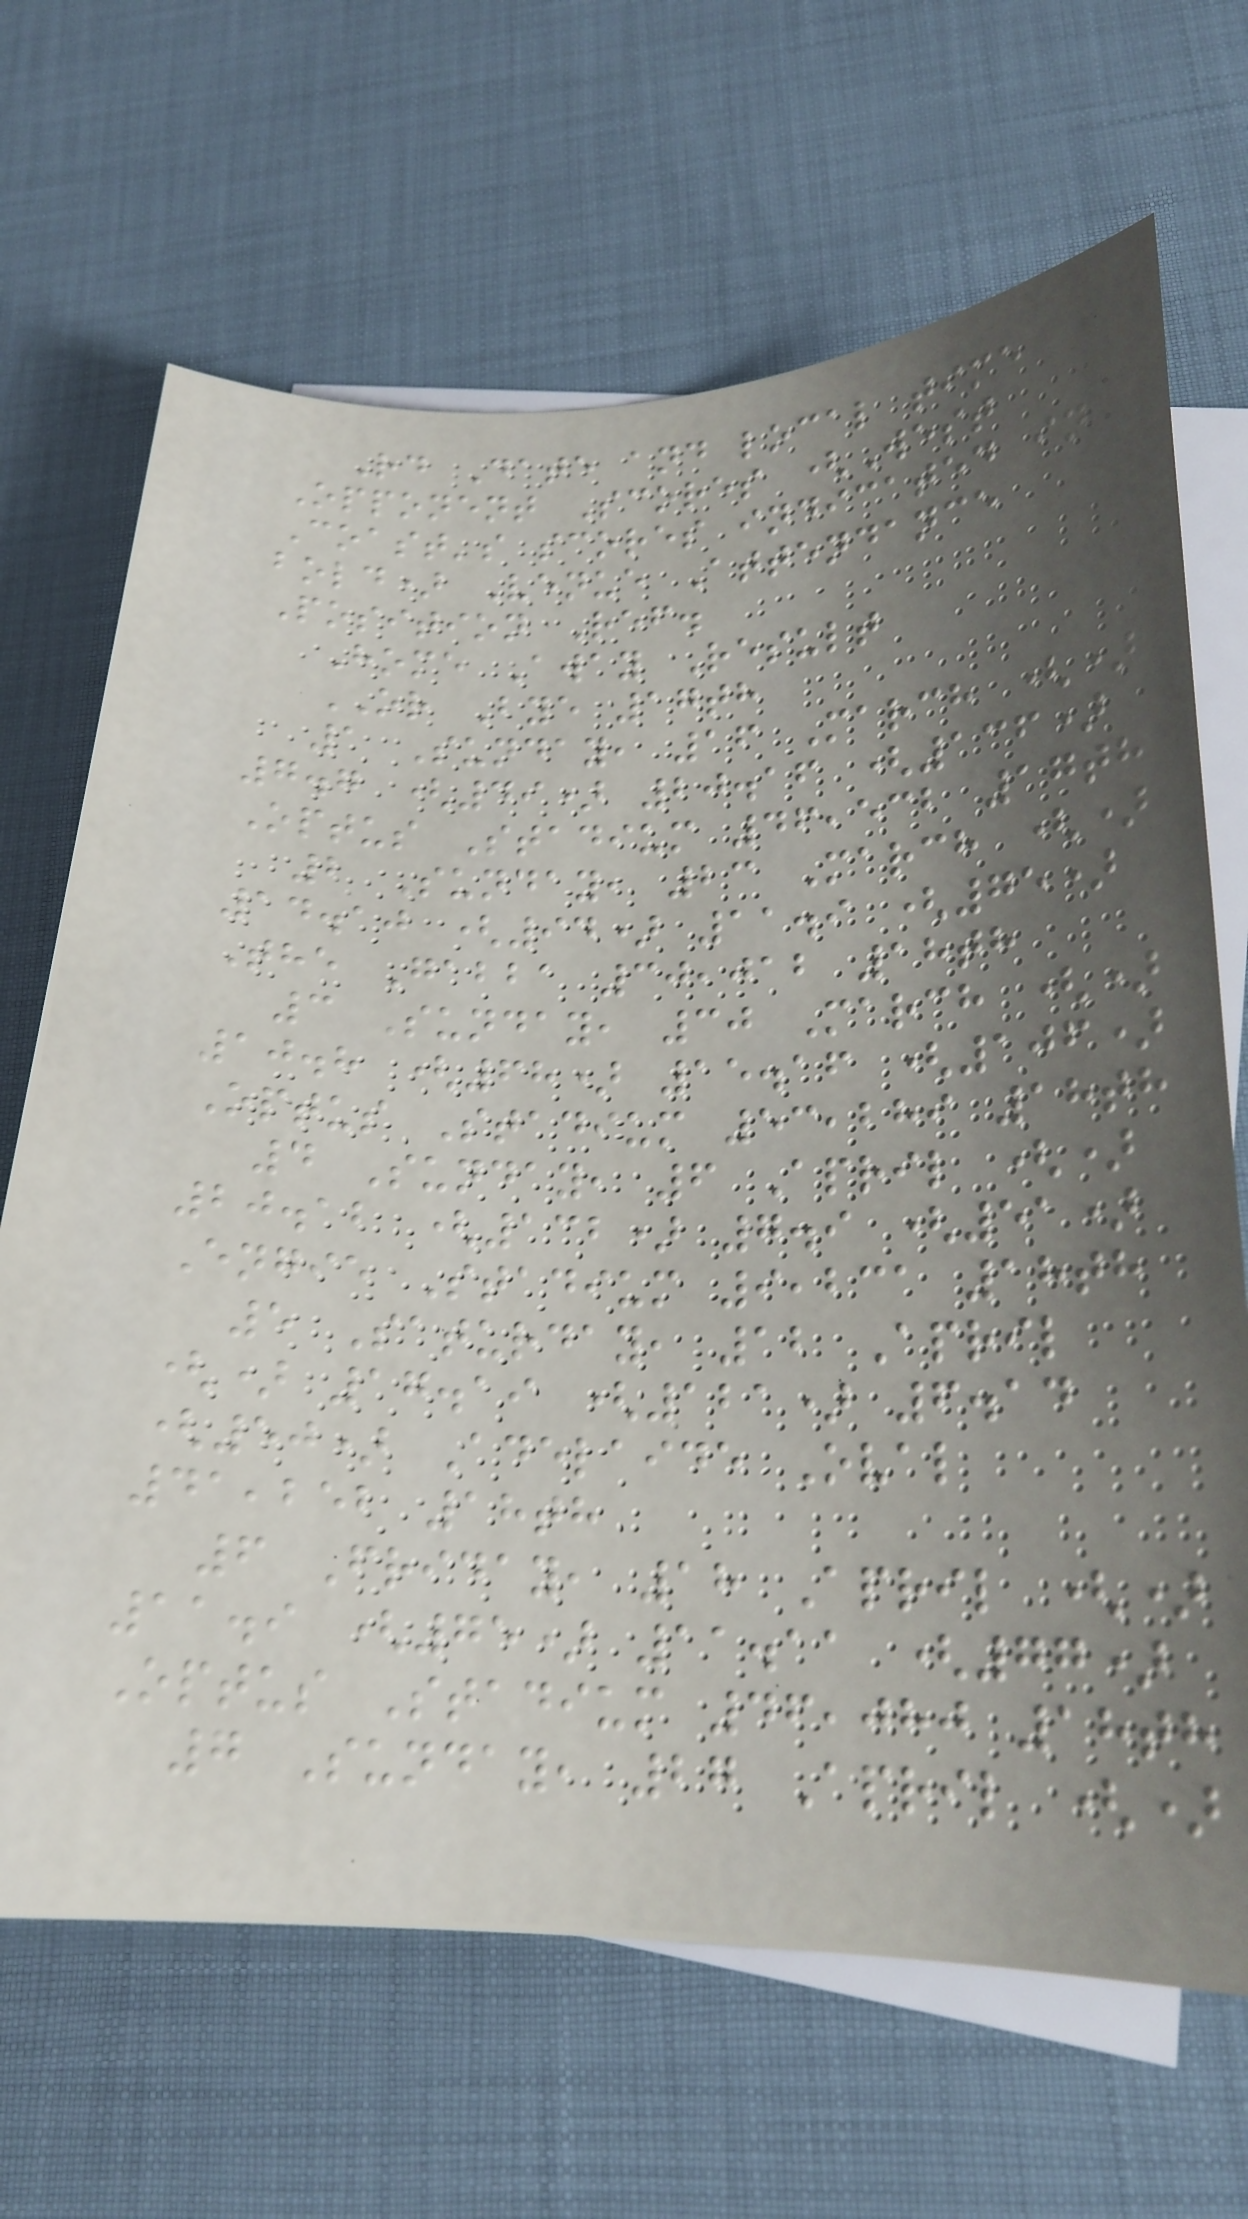Rd Date and local time
Opponent Scores (West
Coast's scores indicated in
bold) Venue Attendance
Position Ref.
Home Away Result
OR Bye 17th
1 Sunday, 16 March ()
7.7 (49) 20.16 (136)
Optus Stadium 46,532 17th
2 Sunday, 23 March ()
14.10 (94) 11.9 (75)
The Gabba 30,012 18th
3 Sunday, 30 March ()
10.8 (68) 15.16 (106)
Optus Stadium 53,289 18th
4 Sunday, 6 April ()
20.12 (132) 7.9 (51)
Engie Stadium 9,231 18th
5 Saturday, 12 April
() 17.19 (121) 6.14
(50) Adelaide Oval
41,252 18th
6 Friday, 18 April ()
11.9 (75) 11.11 (77)
Optus Stadium 46,080 18th
7 Sunday, 27 April ()
